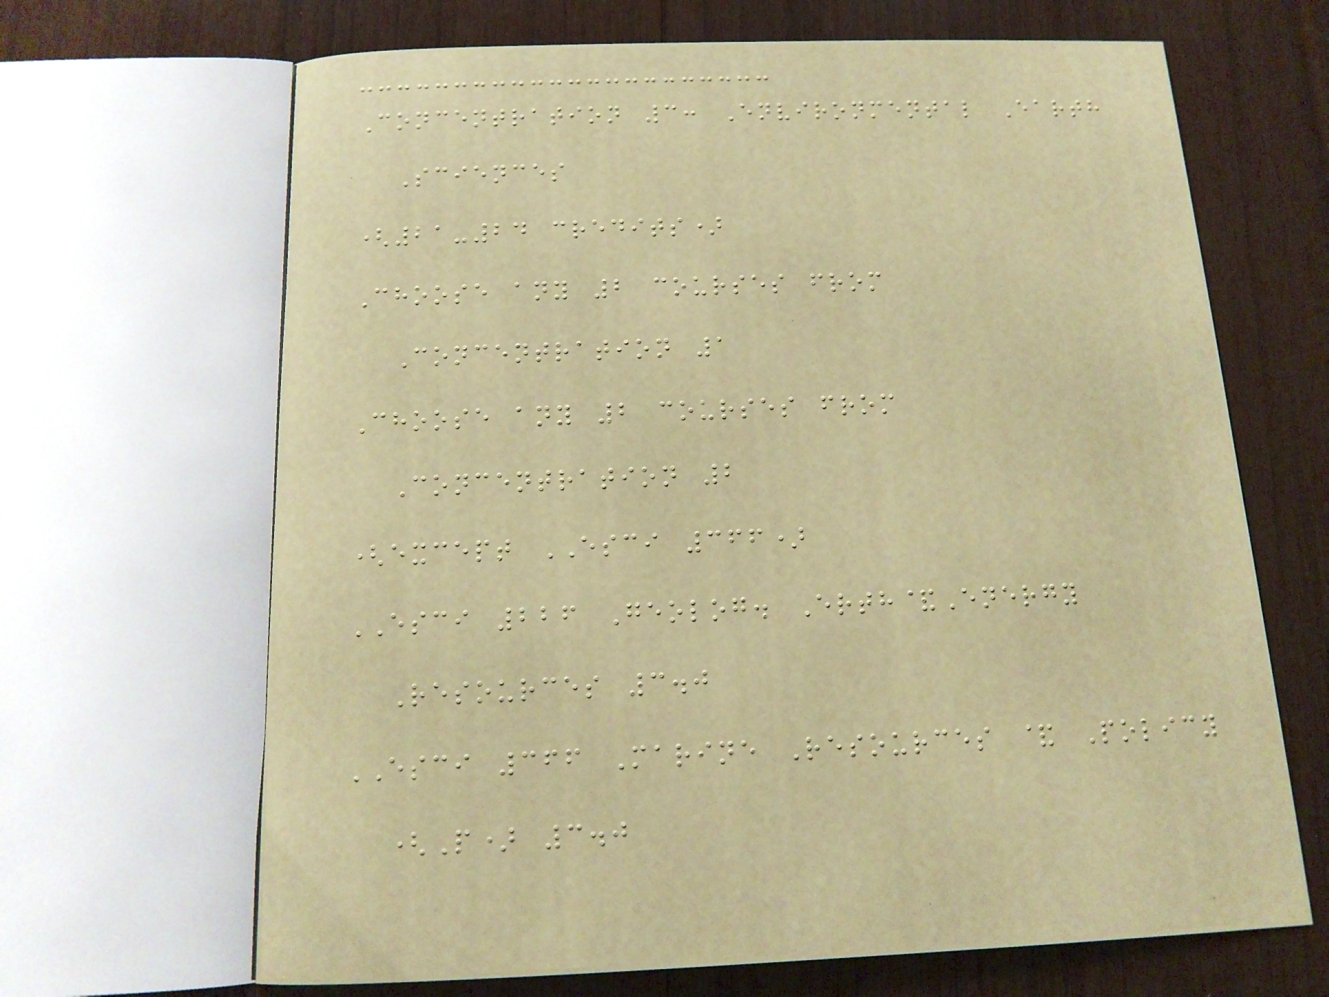Concentration 3: Environmental Earth
Sciences
(21-24 credits)
Choose any 2 courses from
Concentration 1
Choose any 2 courses from
Concentration 2
(except ESCI 366)
ESCI 226 Geolog. Erth&Energy
Resources 3.0
ESCI 366 Marine Resources & Policy
(P) 3.0
